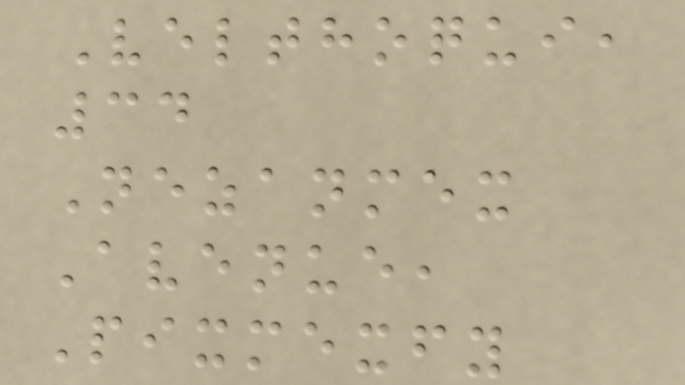Velthoqui,
34
Nezanmex
Avenue,
Pixmexfy
